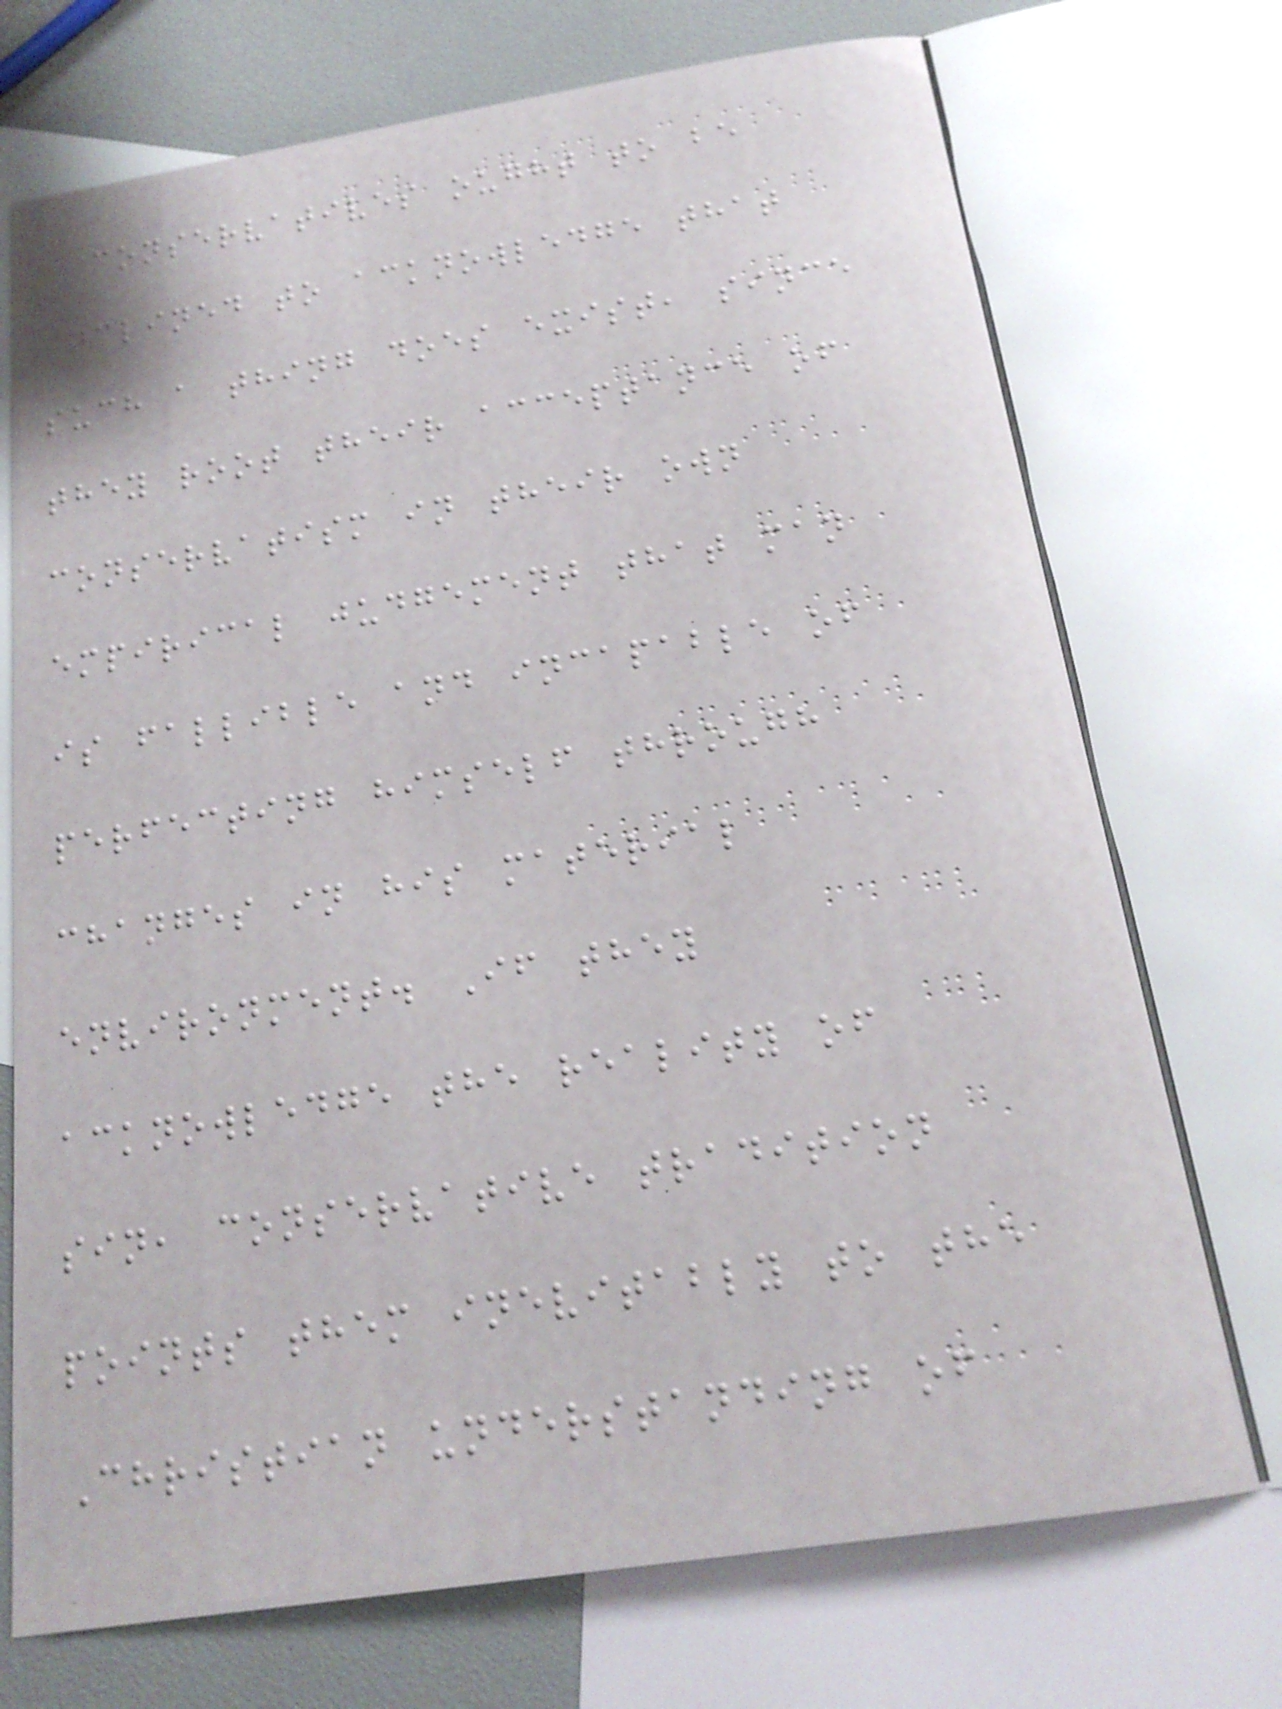conservatives ought to be
inclined to acknowledge that
such a thing does exist, since
they root their acceptance of
conservatism in their own
empirical judgement that man
is fallible and incapable of
perfecting himself through
changes in his material
environment. If they
acknowledge the reality of
sin, conservative tradition
points them inevitably to the
Christian understanding of
